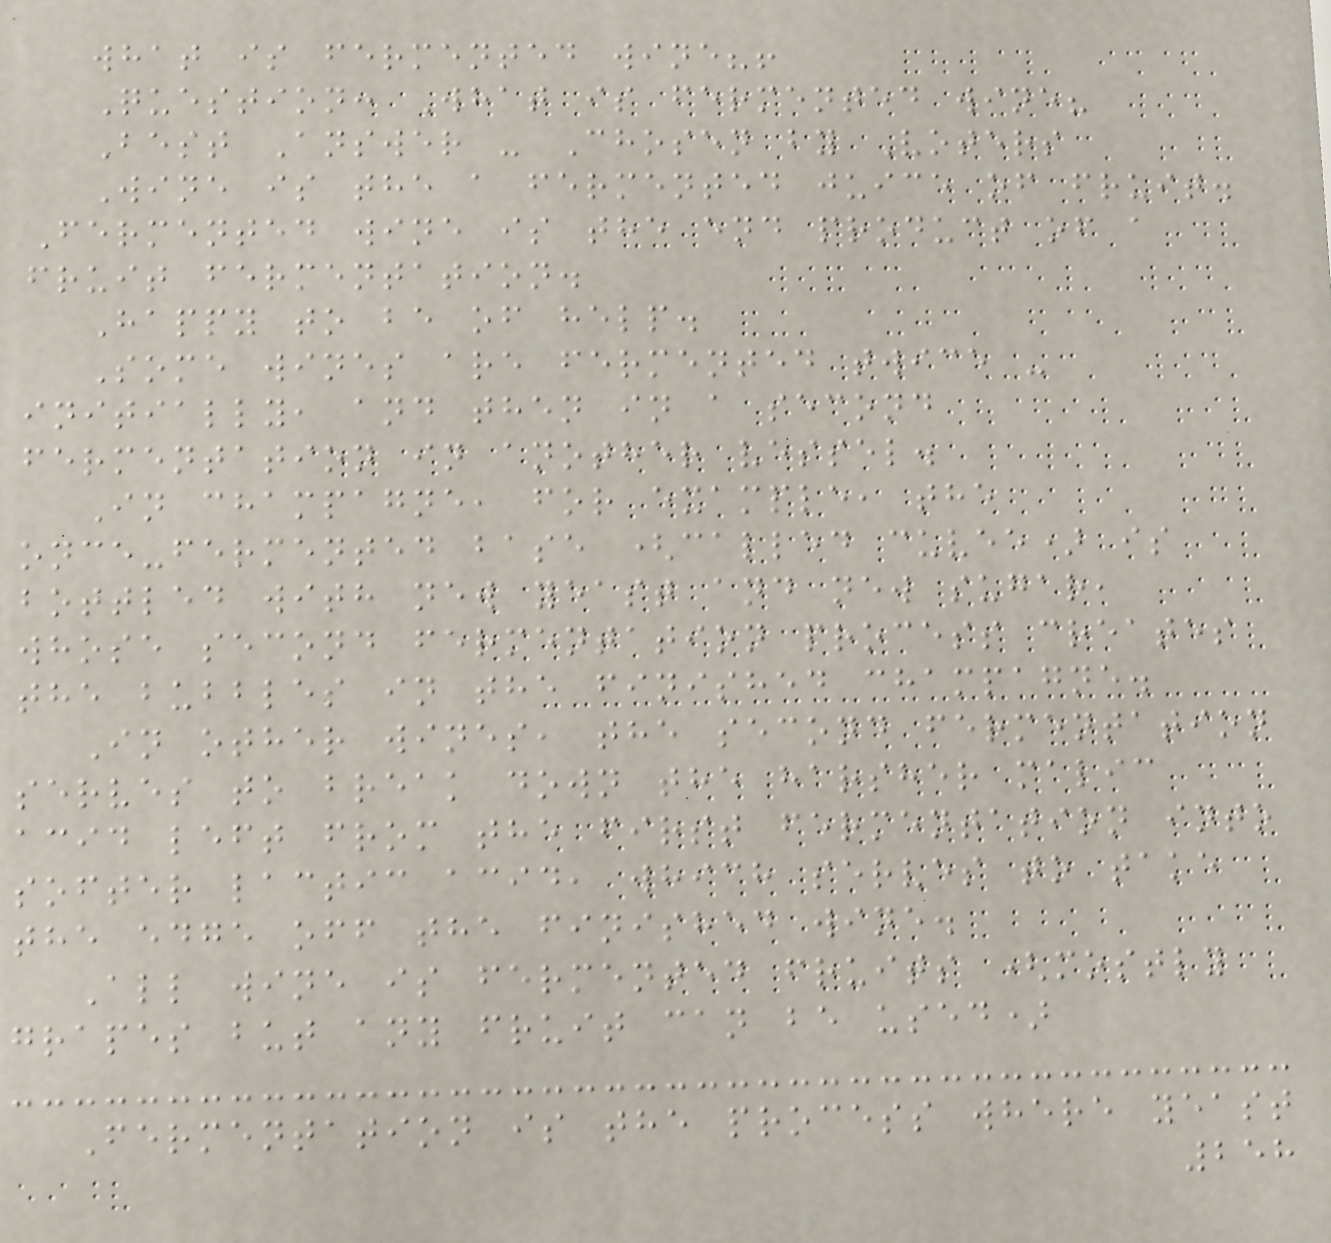what is fermented wine?!
Question: What is fermented wine?
Best Answer - Chosen by Voters
Wine is the a fermented juice of fruit.
Fermented wine is the end product of a
fruit fermentation.
Happy to be of help.
Some wines are fermented twice -
initially, and then in a second
fermentation in another vessel.
In champagne, for example, the
once-fermented base (called cuvee) is
bottled with new yeast and new sugar,
whose second fermentation process creates
the bubbles in the finished champagne.
In other wines, the second fermentation
serves to break down the harsher malic
acid left from the first fermentation into
softer lactic acid, which serves to take
the edge off the finished wine.
All wine is fermented fruits (mostly
grapes but any fruit can be used)
Fermentation is the process where yeast
258
